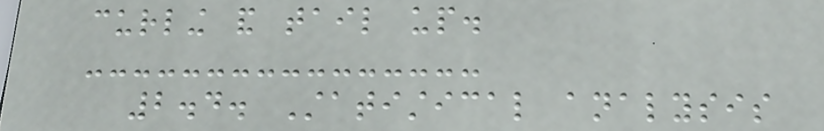curling and tail up.
2.4. Statistical analysis
